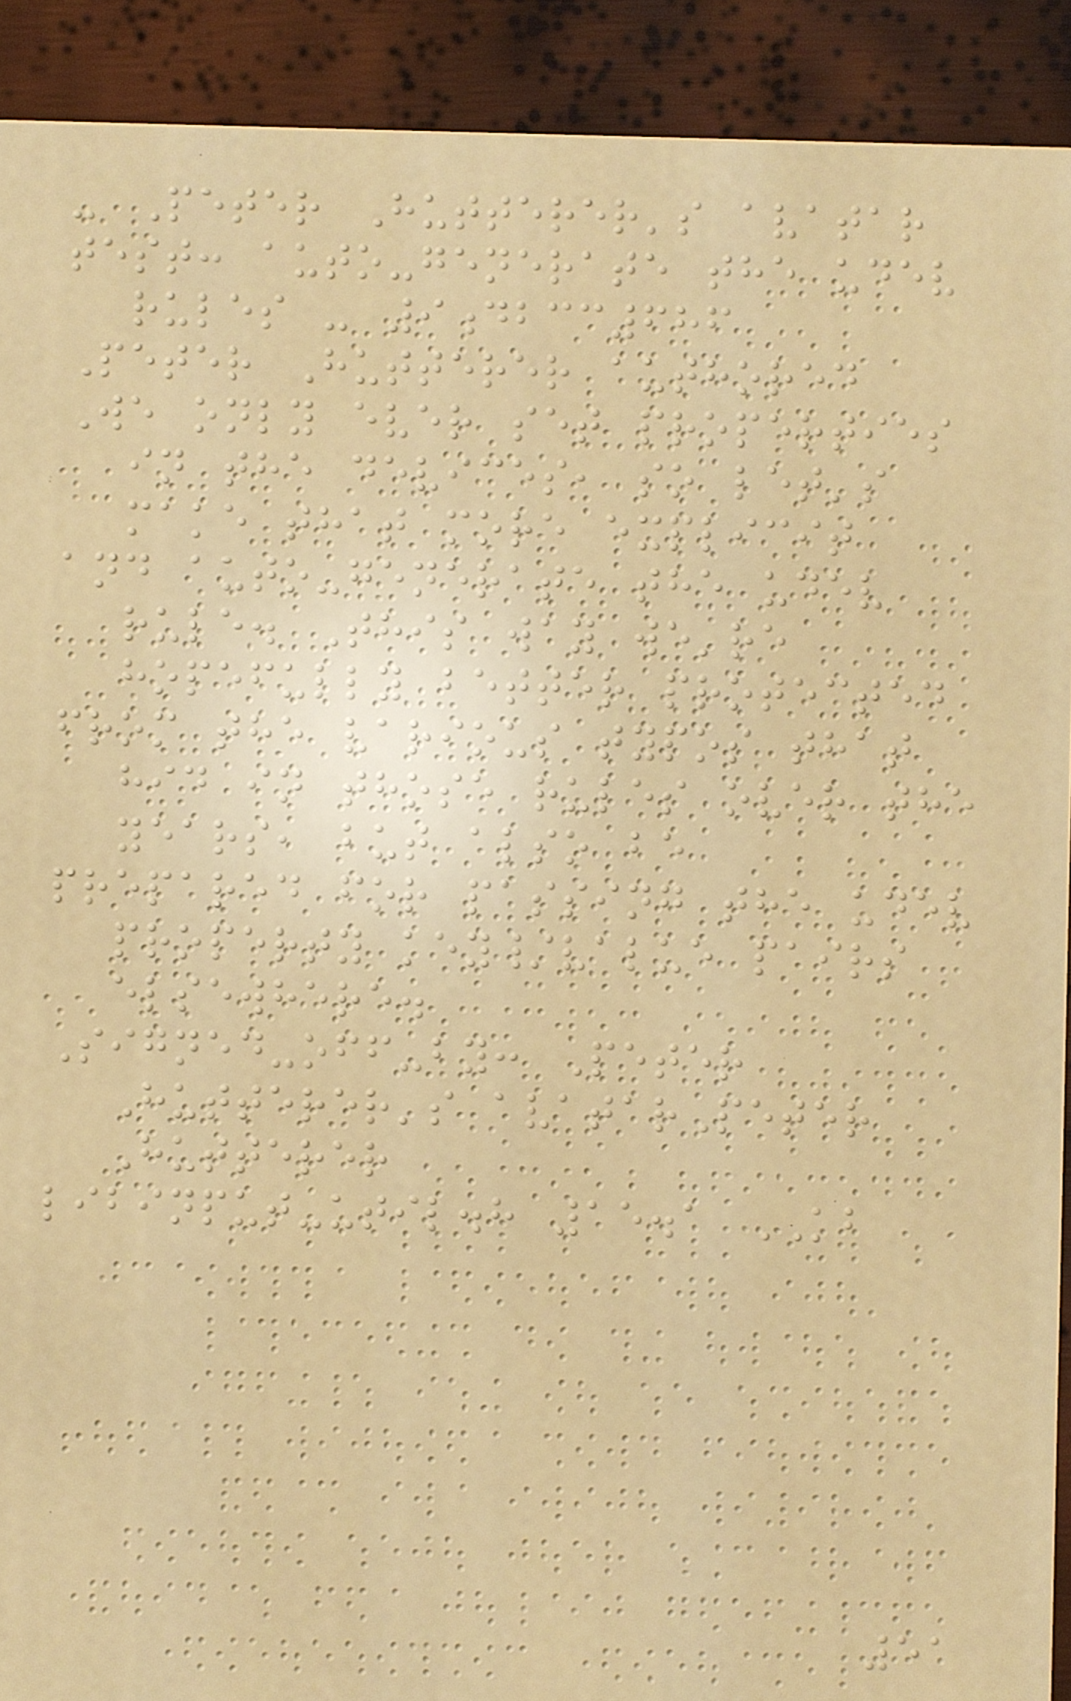- Peter Hutterer's avatar
test: auto-generate the udev
rules - 9dbcc686
Peter Hutterer authored
We only ever set properties
in the devices, so let's
make that more explicit
and auto-generate the udev
rule. This way we're
hopefully better protected
from the various typos that
hid in those rules over the
years, but also be
prepared for passing the udev
property key/value pairs
elsewhere.
Signed-off-by: Peter
Hutterer's avatarPeter
Hutterer
libinput-util.h 15.1 KB
51
